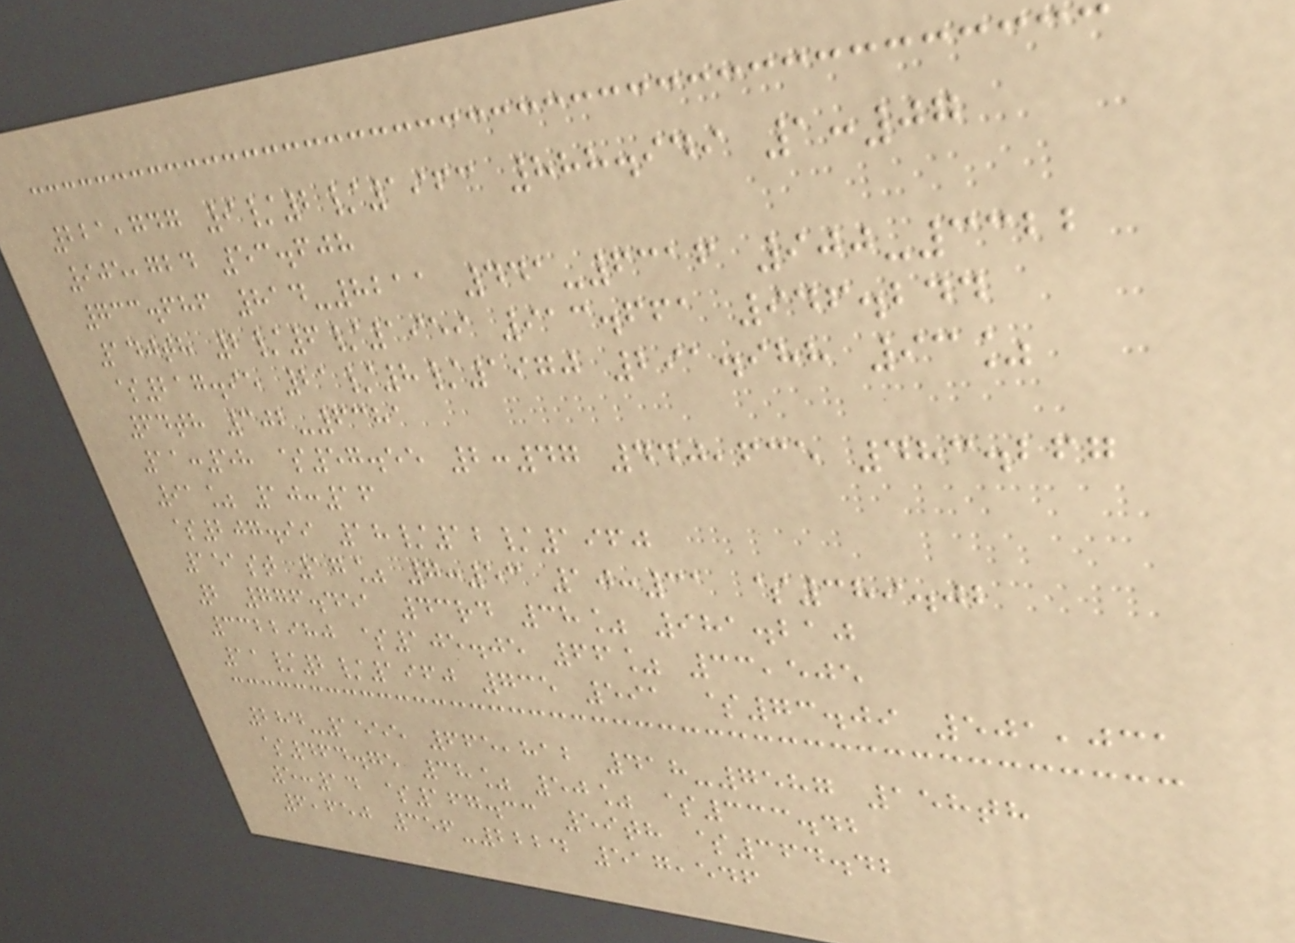221,747 9/2/1963 888.949 1:07
905,724 53.608
733.686 814-8211 441-6316 900-3322
140th 2/6/1959 913.661 946.244
$217.95 21/8/1970 291.988 93%
64th 302-6381
11:58 $57.55 2:47 440,635 483.267
91% 10:16
$207.99 18/12/1960
151st 17% 7:53 10:31 $389.02
2 776.451 43rd 38% 981.210
3322980 $105.05 66% 33,505
11/2/1960 735 591 $73.09 501,031
284-1555 665,812 418-7587 158th
$464.75 38% 50% $333.42
5:14 $167.33 59th $364.42
6,650 356-2224 517,546
